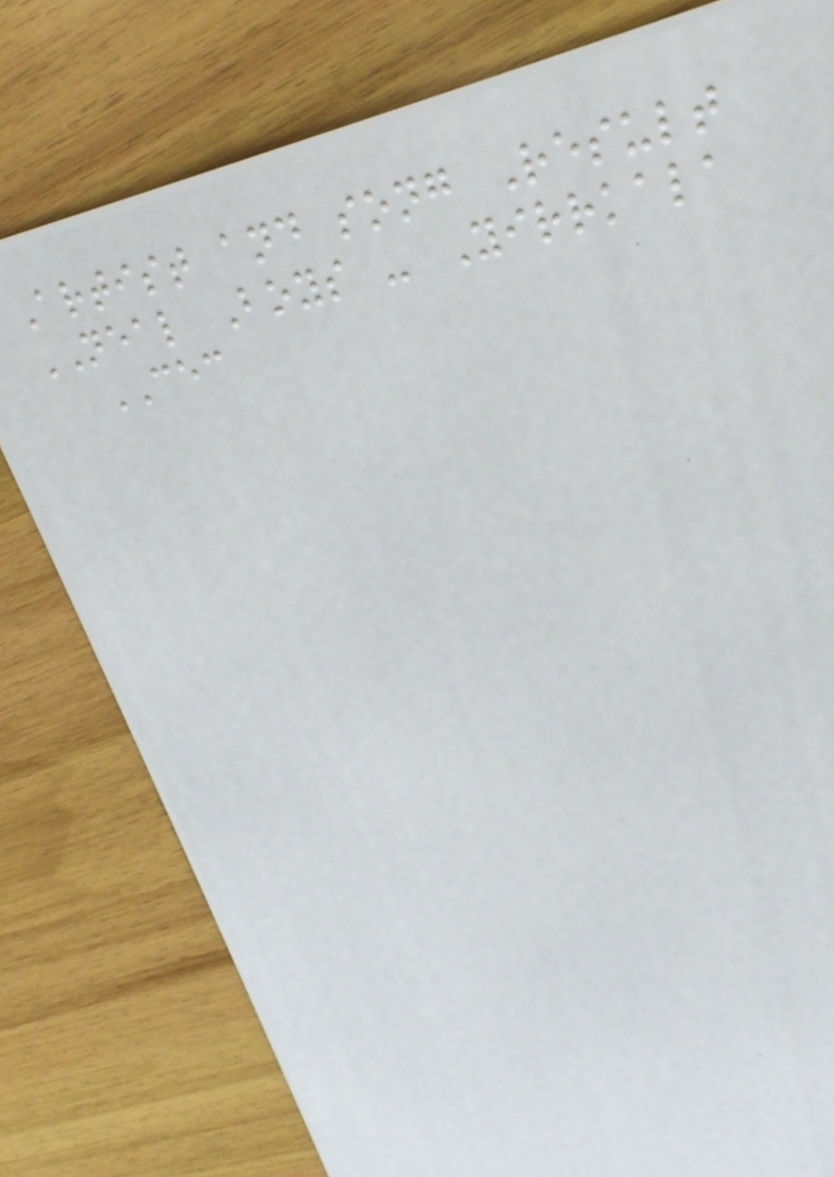Artist and song Result
NEAL Boys - Yirrkala
CEC
